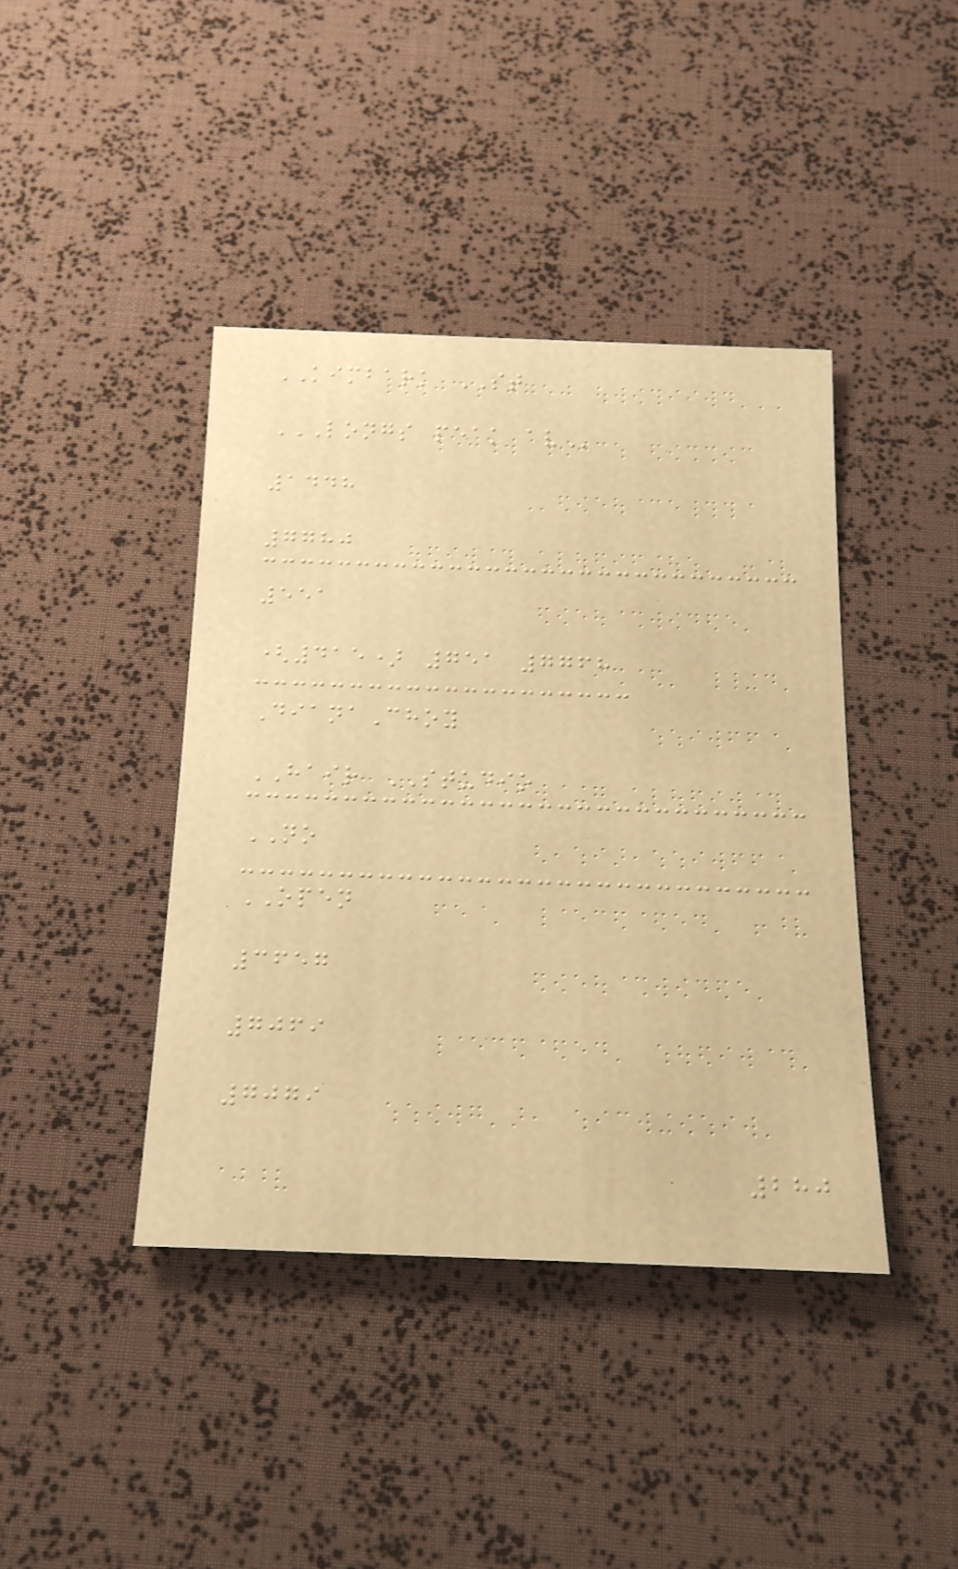KIMBARK ST
LONGS PEAK AV
1448
7780
551
(415) 751 7768
DianaChoy
HAIR STUDIO
NO
OPEN
3657
7069
7079
280
